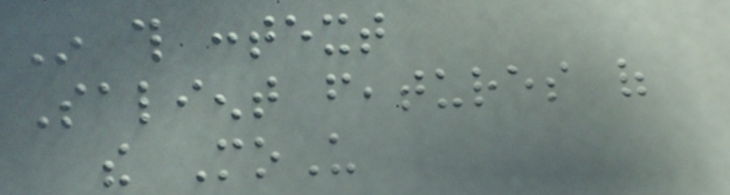In this context
Salient features of
the MoU
